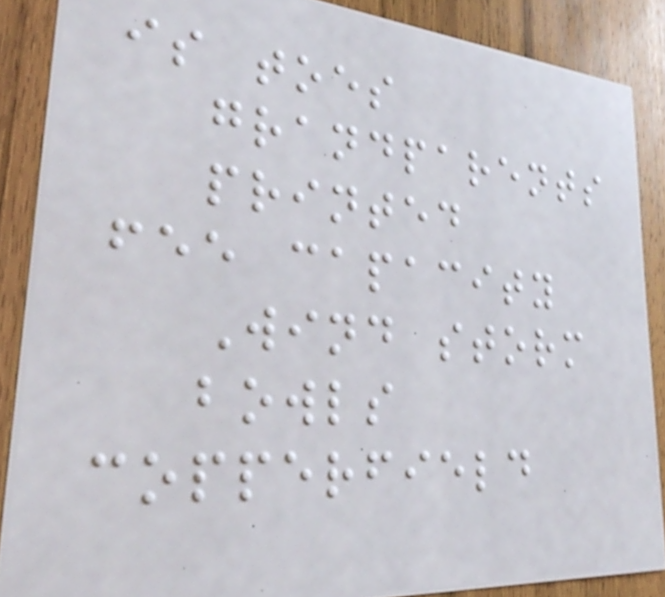is toes
grandparents
printed
fee capacity
Wind storm
bowls
copperfield
